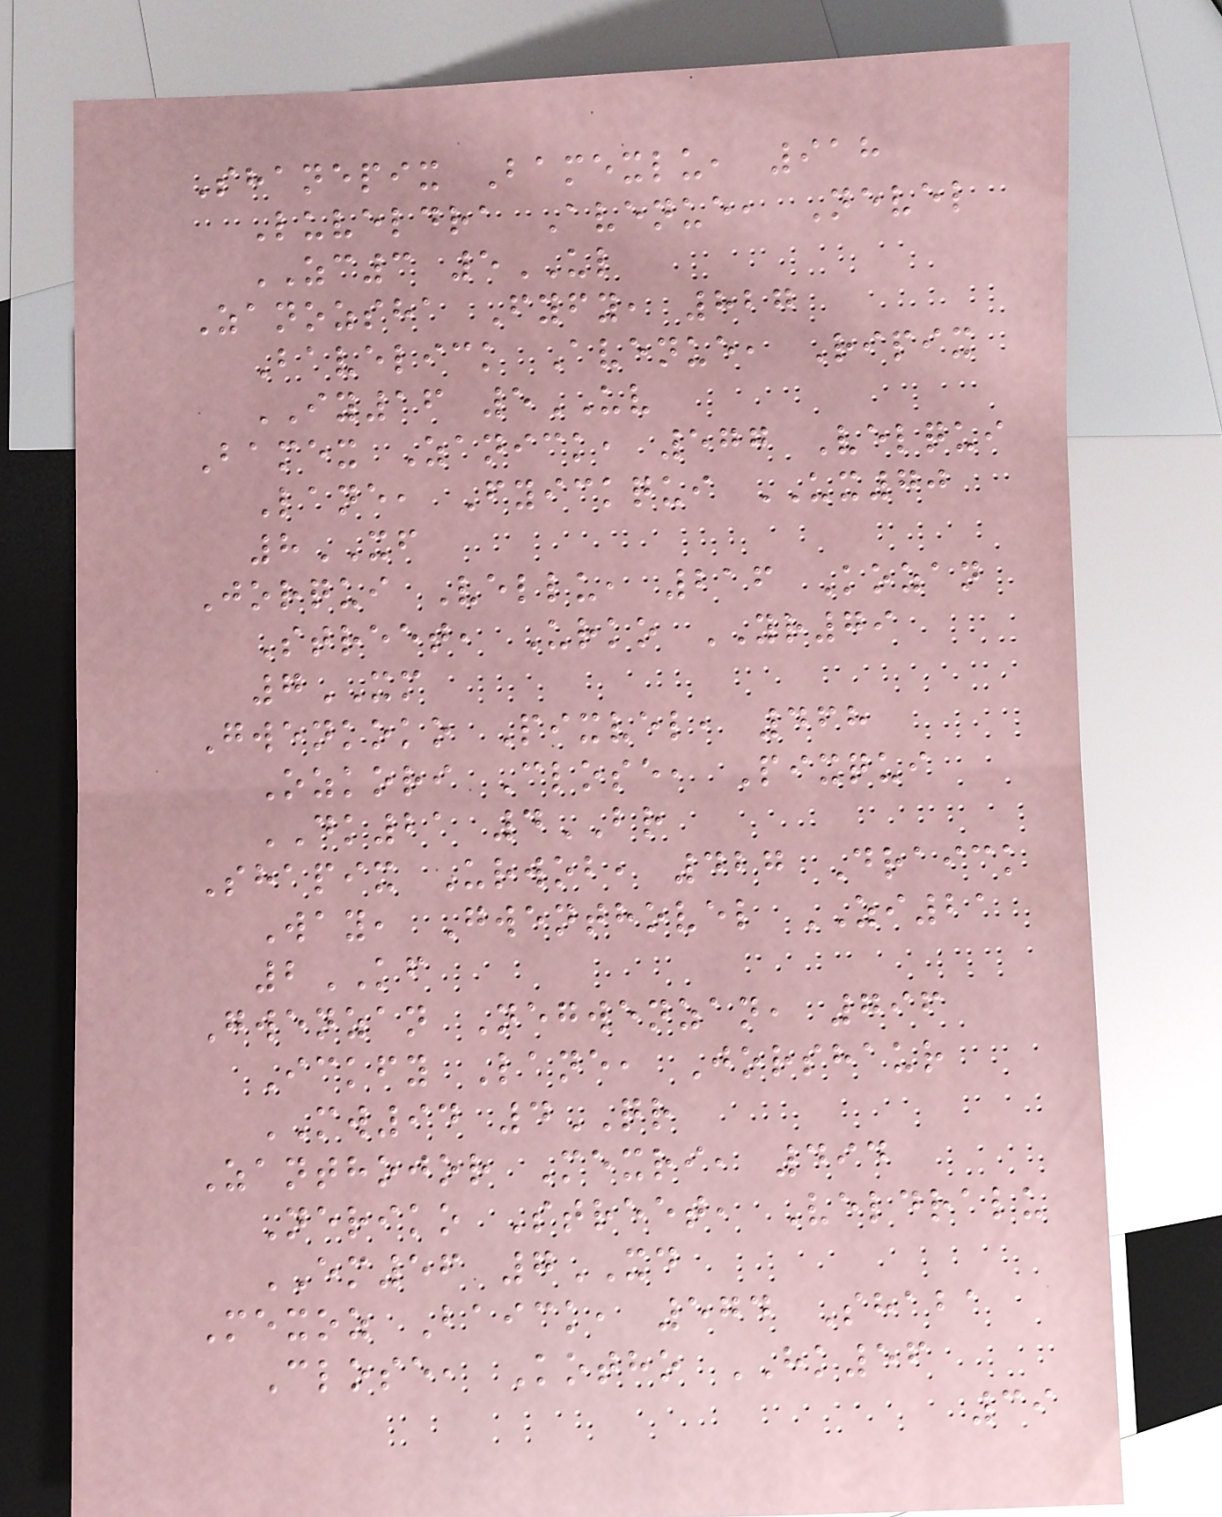Shanepix Bamexlu, 918
Luveldra Avenue, Nevel
ZC3 5UL
Zanozsha Fyfy, 827
Bavelick Avenue, Ripix
IY16 5UV
Bamex Zanick, 577 Velqui
Lane, Fyickqui UX70
8XF
Jorqui Vellu, 216 Kozan
Street, Urko YR79
7XM
Gwenkoko Pixvel, 468
Ozkori Close, Pixqui
DK21 4BR
Shapix Urwob, 427 Draick
Way, Gwenthovel ZI21
2KF
Gwenzan Negwenzan, 796
Ickfy Lane, Jorshaur
MW94 4QR
Zanthojor Mexri, 494
Neriko Street, Veldralu
EM56 7XD
Mexoz Baick, 574 Shaba
Close, Kotho HK56
39
